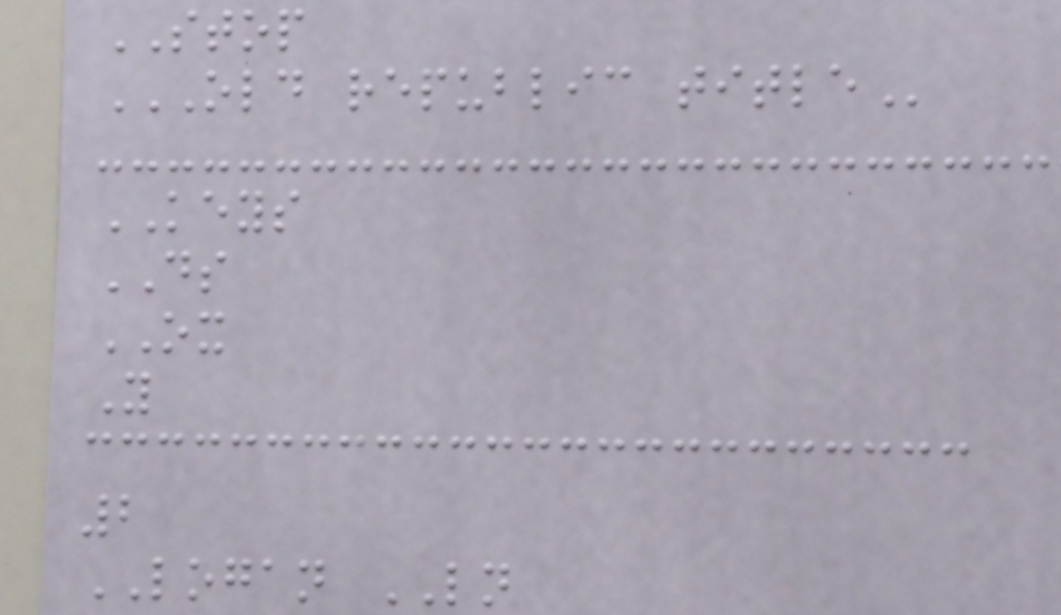STOP
OLD REPUBLIC TITLE
KEYS
DS
OX
Y
2
LOGAN LN
